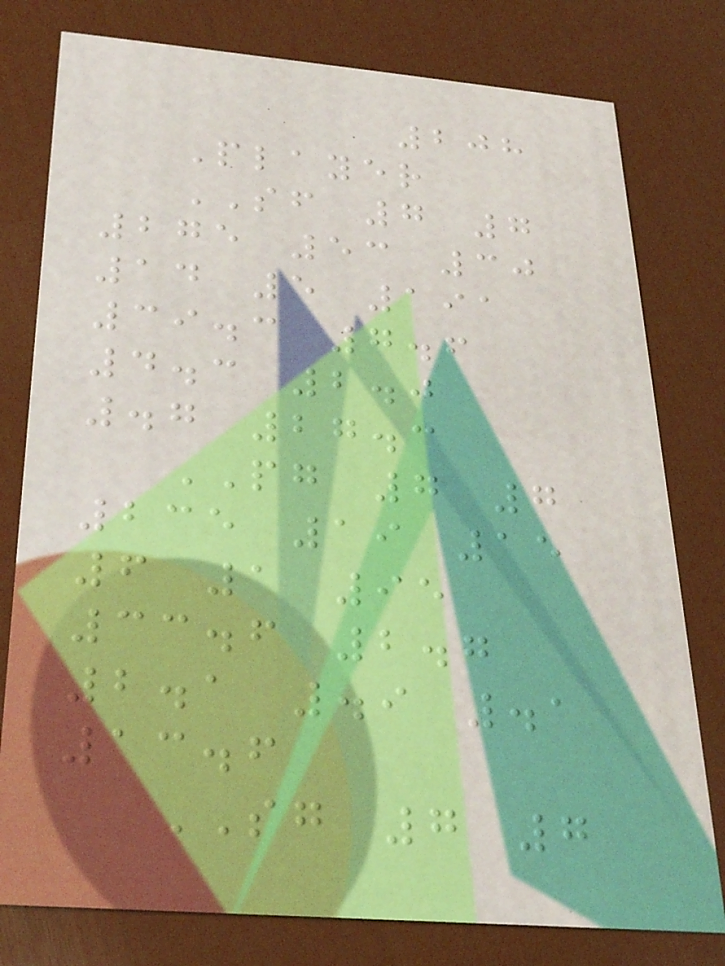208
Player
SF 7 7
275 53 30
14 5 191
39.3 7.6
4.3 2.0
.7 27.3
PG 7 7
235 19 15
6 1 95
33.6 2.7
2.1 .9 .1
13.6
SG 7 7
